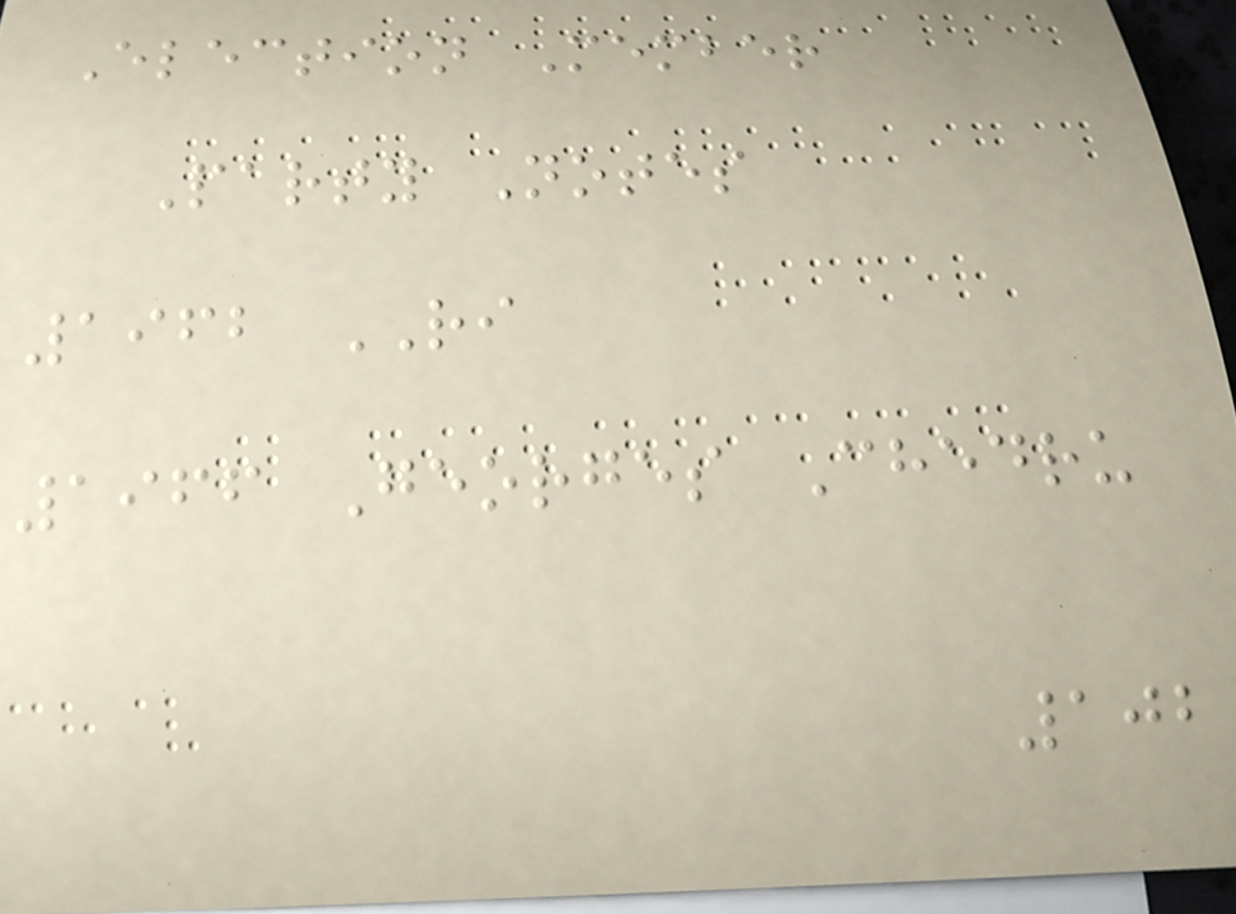Election Member
Party Notes
1962 RI
1966 Georges Chedru
102
